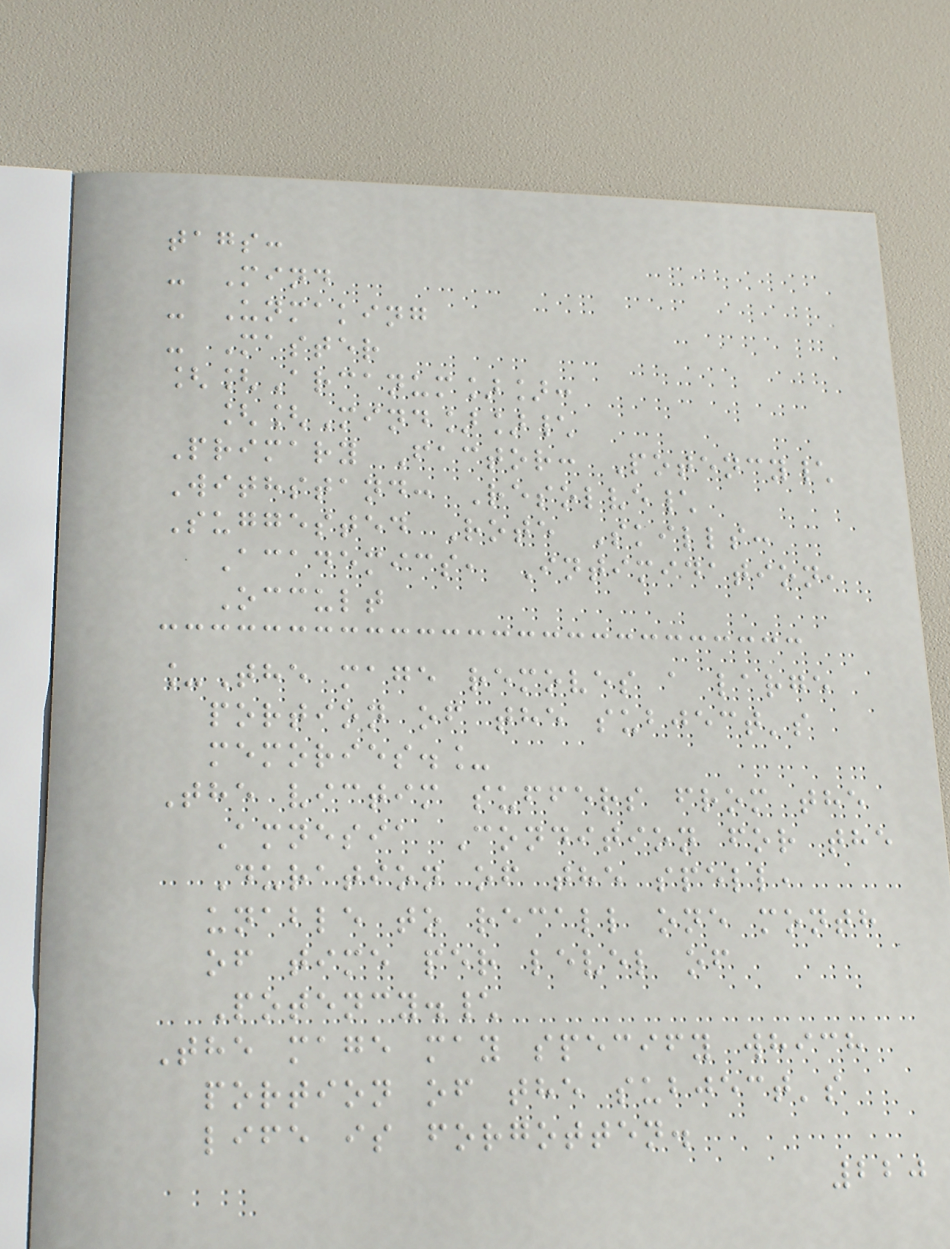tags:
- Mind
- Unmaking
- Master
[[Arcanum]]:
[[Mind]]\
Primary Factor: Potency\
Withstand: Resolve\
Suggested Rote Skills:
Academics, Intimidation,
Occult
_The mage removes a large
portion of the subject's
memories._
The victim suffers from the
Amnesia Condition for the
Duration of the spell,
unable to recall one month
of time per level of
Potency.\
The mage may specify which
portion of the subject's
life is forgotten.
220
